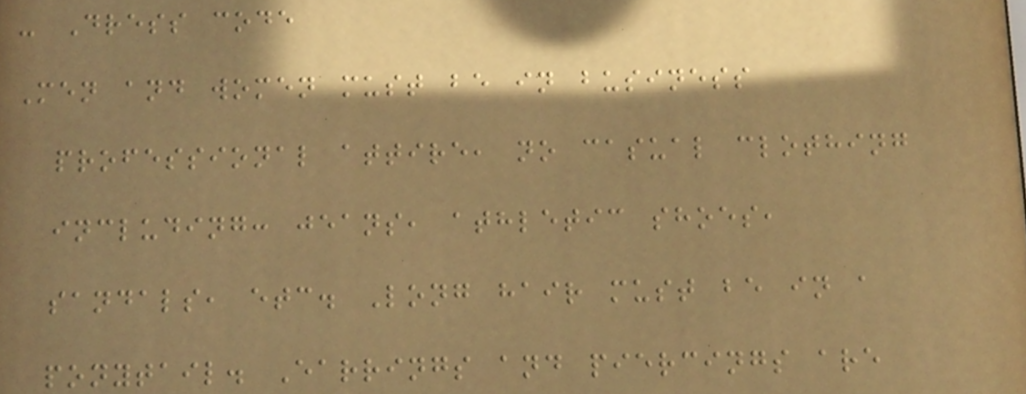- Dress code
Men and women must be in business
professional attire, no casual clothing
including: jeans, athletic shoes,
sandals, etc. Long hair must be in a
ponytail. Earrings and piercings are
